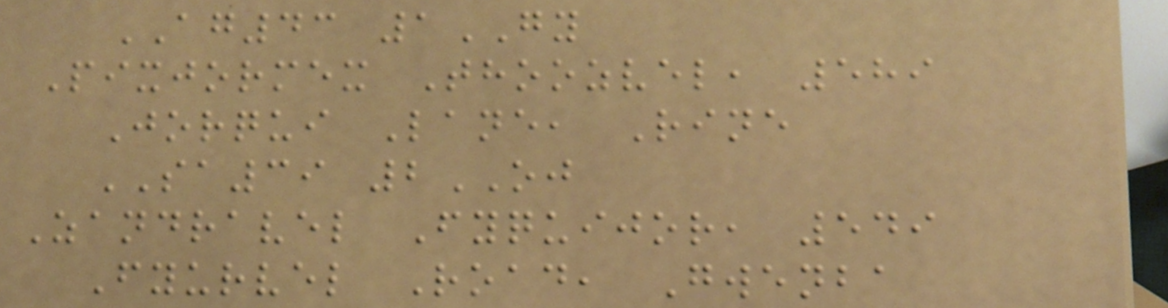AG43 1GY
Pixjormex Thoozvel, 589
Jorqui Lane, Rine
SA39 2OJ
Zandravel Fyquijor, 549
Fyurvel Road, Gwenba
